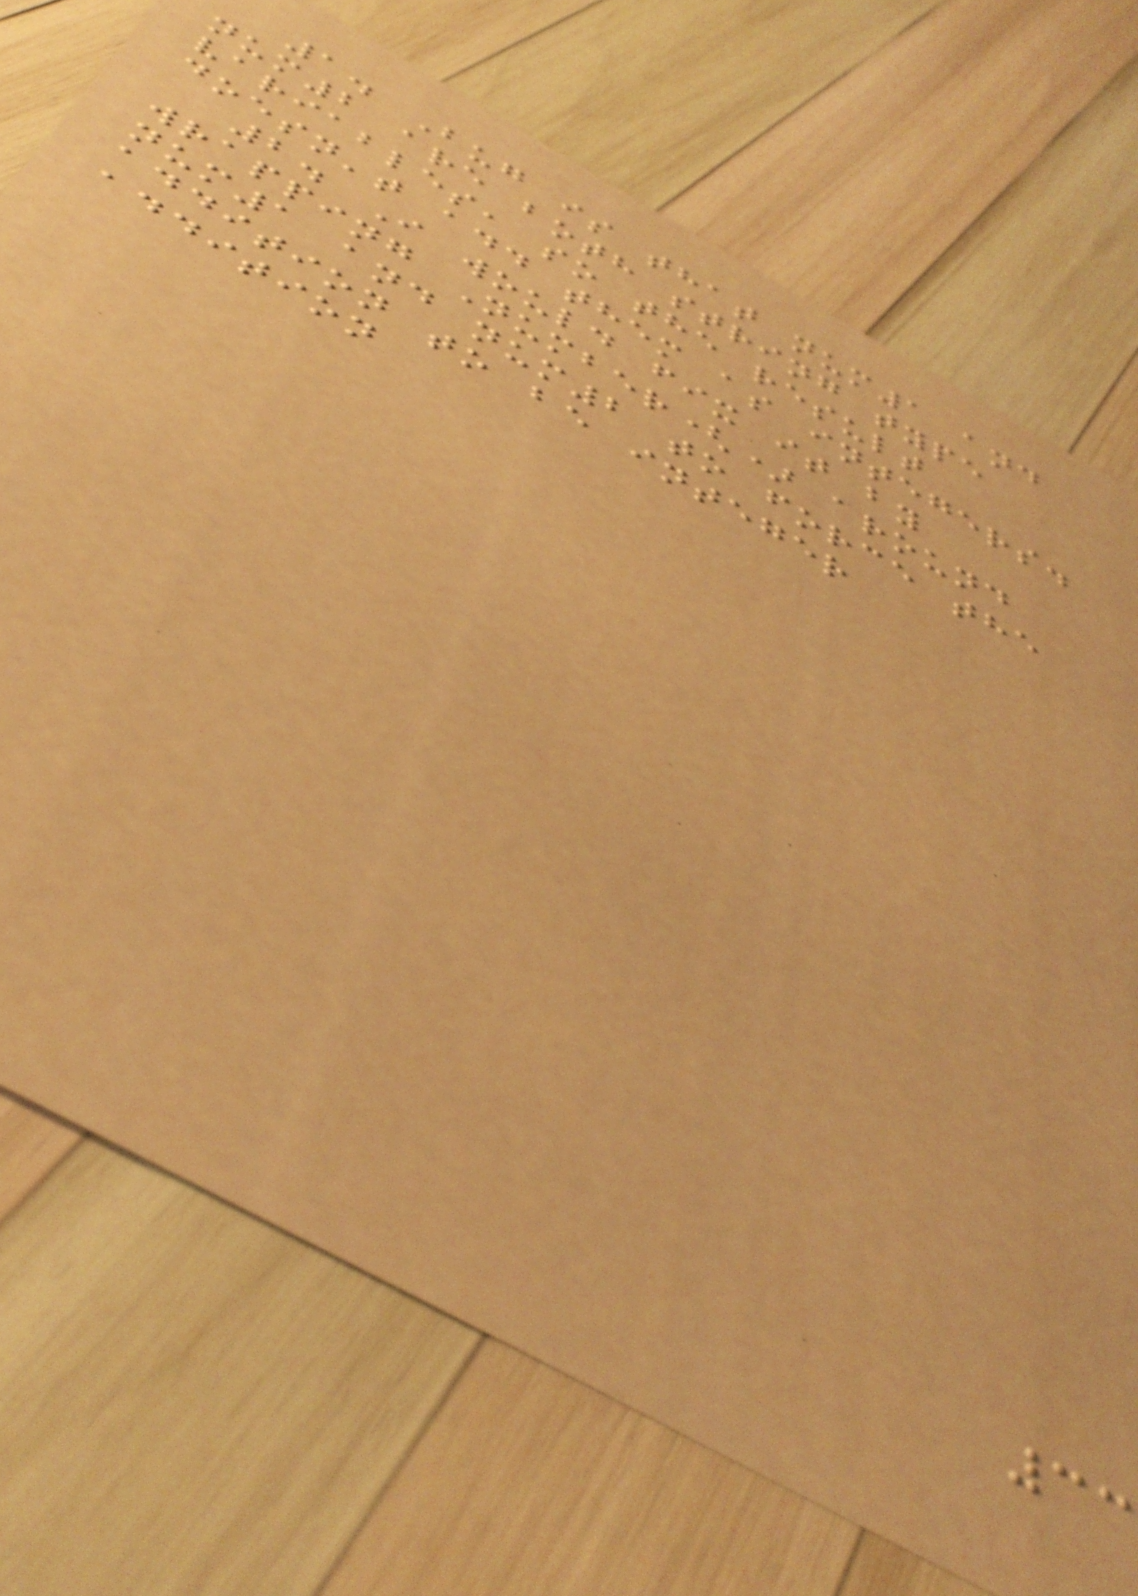1. Bug is that num1 and
num2 are both string type
variables, so the result
doesn't add them as integers.
2. I would fix it by
wrapping Number() around
num1 and num2 to force the
addition to be integer
addition
33
